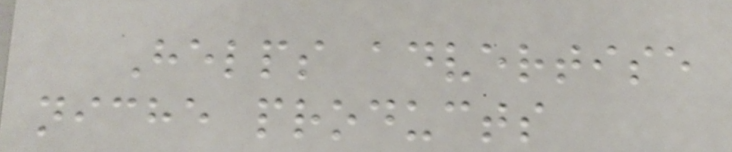Helps advertise
niche products
